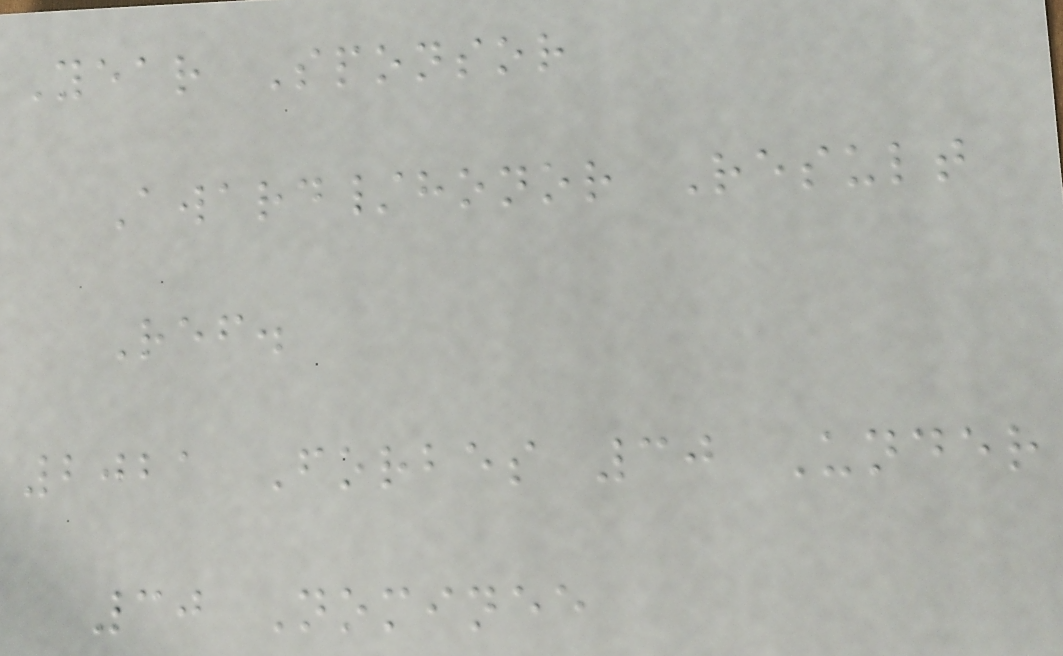Year Sponsor
Award/honor Result
Ref.
2021 Forbes 30 Under
30 Nominee
